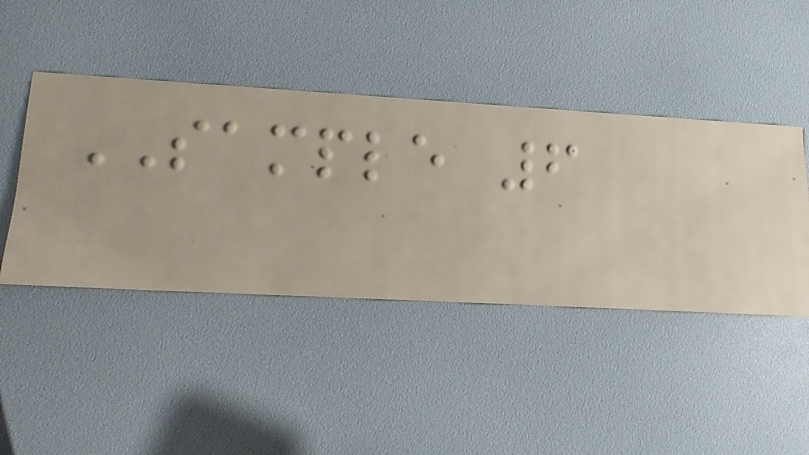SAMPLE 6
